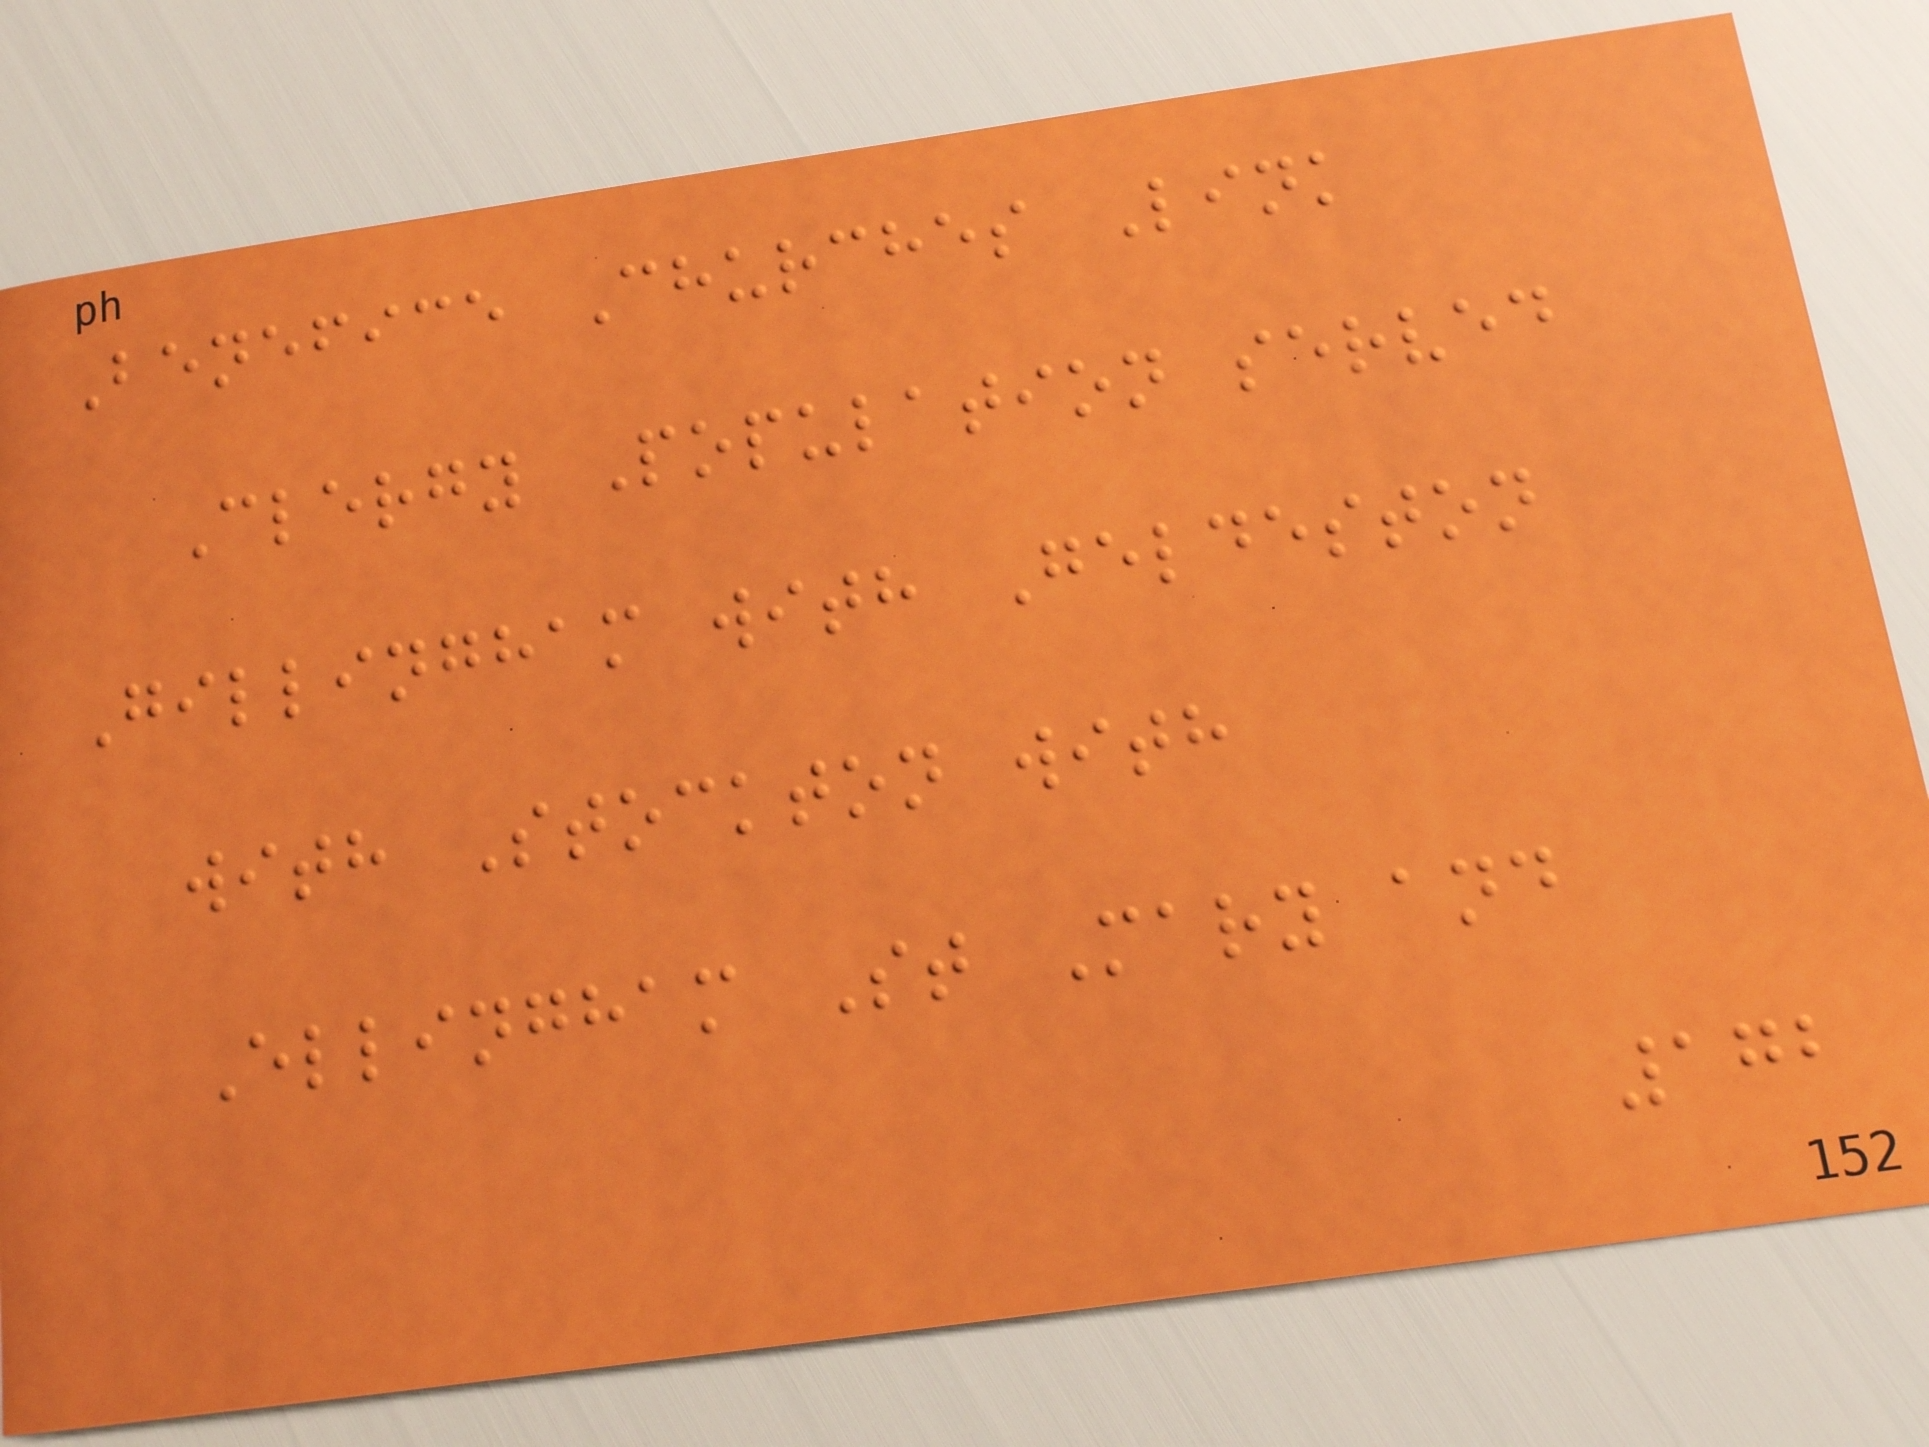Benefice Churches Link
Clergy Population served
Gillingham with Geldeston
with Stockton with
Ellingham St Mary and
172
